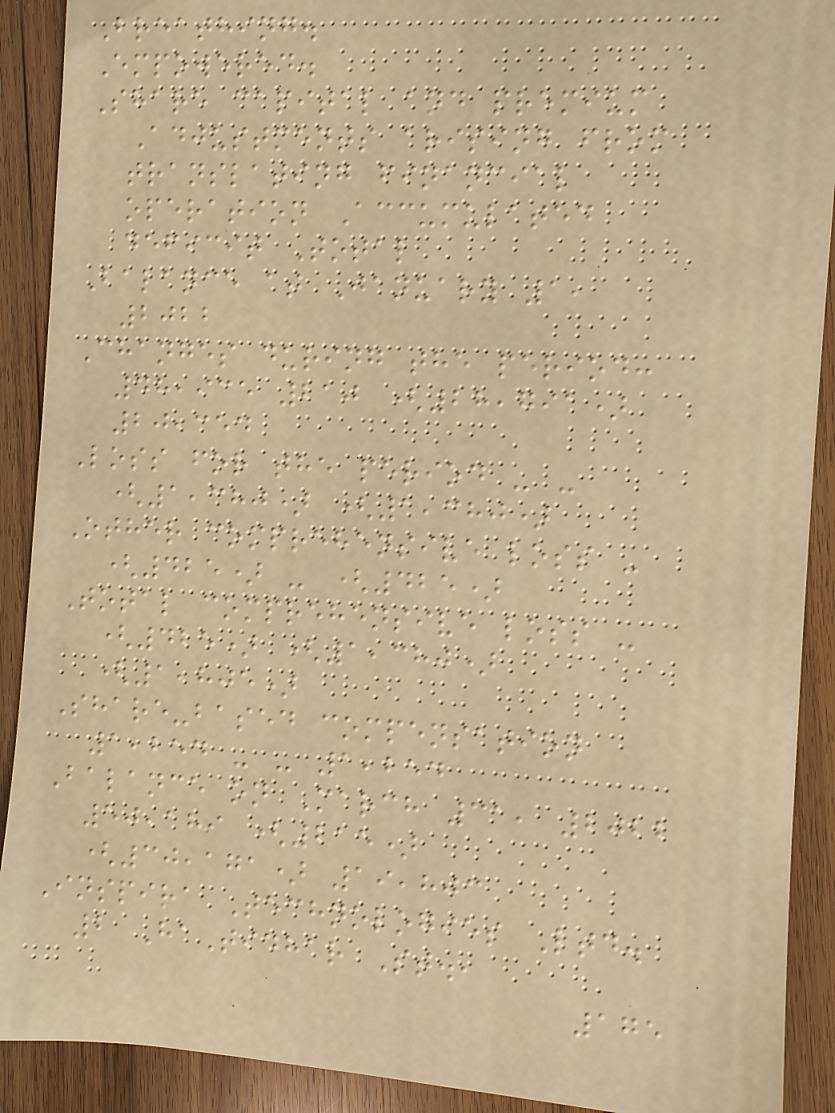Breathing.
Empowered.
Share capital and premium
Adjustments arising from
translating financial
operation Accumulated
deficit Total
Balance at January 1,
2022
Changes during the period:
48,935 210 (28,791)
20,354
Loss for the period - -
(1,380) (1,380)
Other comprehensive loss -
(425) - (425)
Total comprehensive loss -
(425) (1,380)
(1,805)
Share-based compensation
1,254 - - 1,254
Balance on March 31, 2022
50,189 (215)
(30,171) 19,803
Inspira Technologies Ltd.
2 HaTidhar St.,
175
